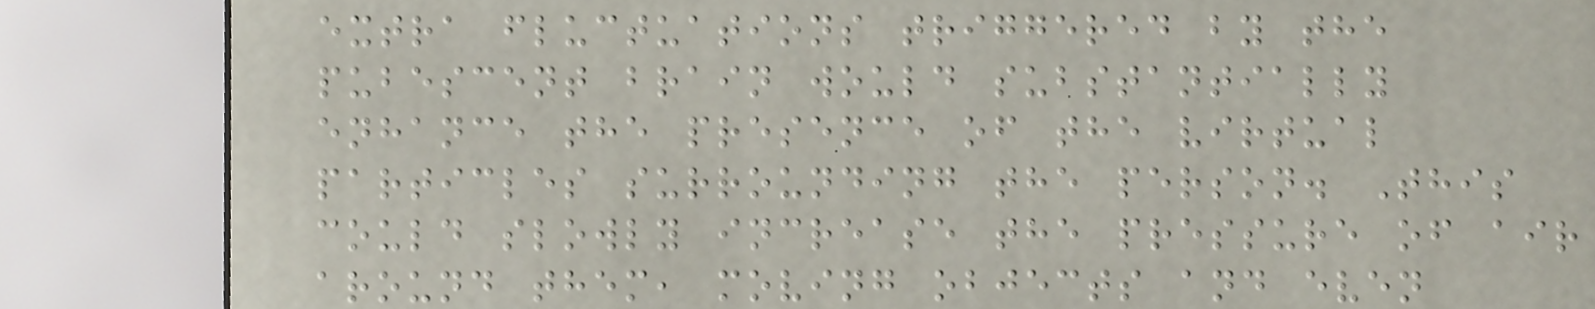extra fluctuations triggered by the
pubescent brain would substantially
enhance the presence of the virtual
particles surrounding the person. This
could slowly increase the pressure of air
around them, moving objects and even
